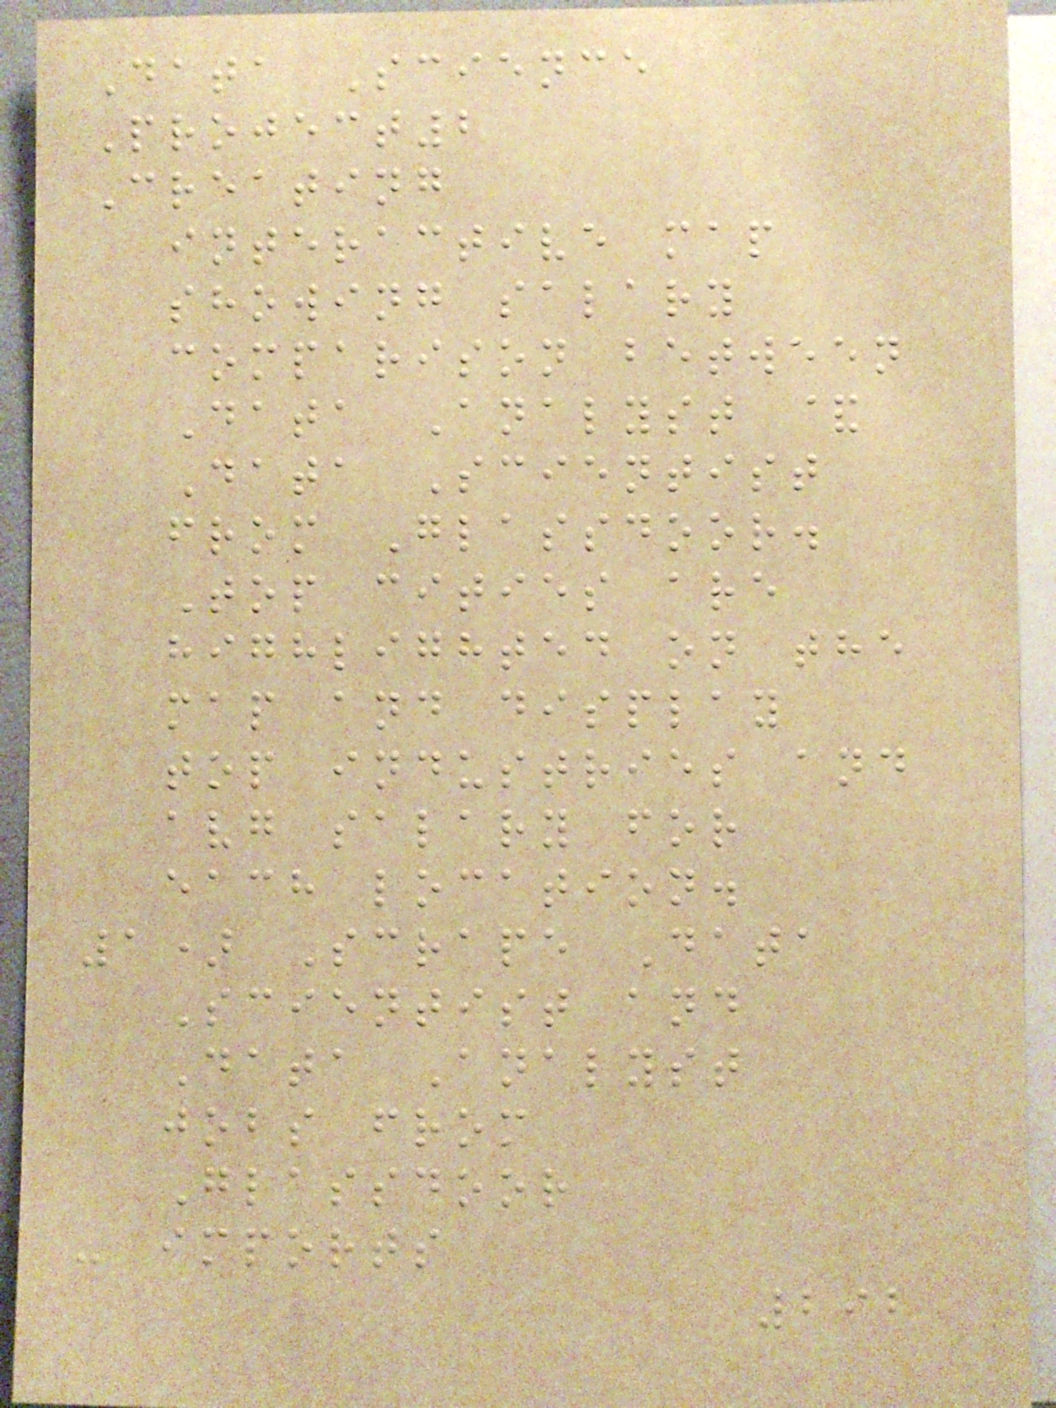Data Science
Project2
Creating
interactive map
showing salary
comparison between
Data Analyst &
Data Scientist
from Glassdoor.
Top cities are
highlighted on the
map and display
top industries and
avg salary for
each location.
1) Scrape Data
Scientist and
Data Analyst
jobs from
Glassdoor
- imports
292
